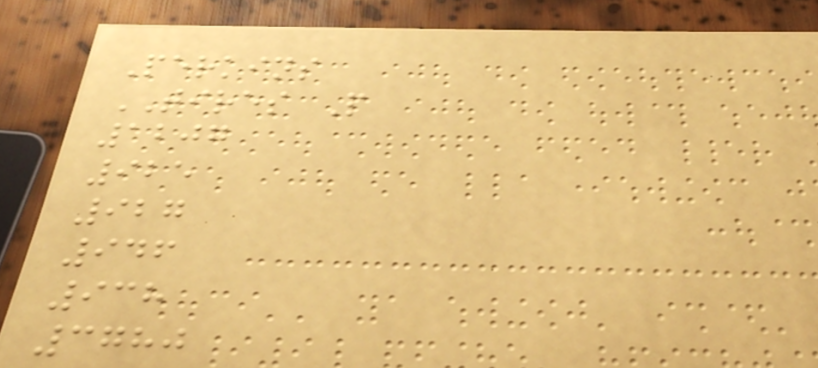Perkins
TIRES P
1207
925
927
946
938
3780
